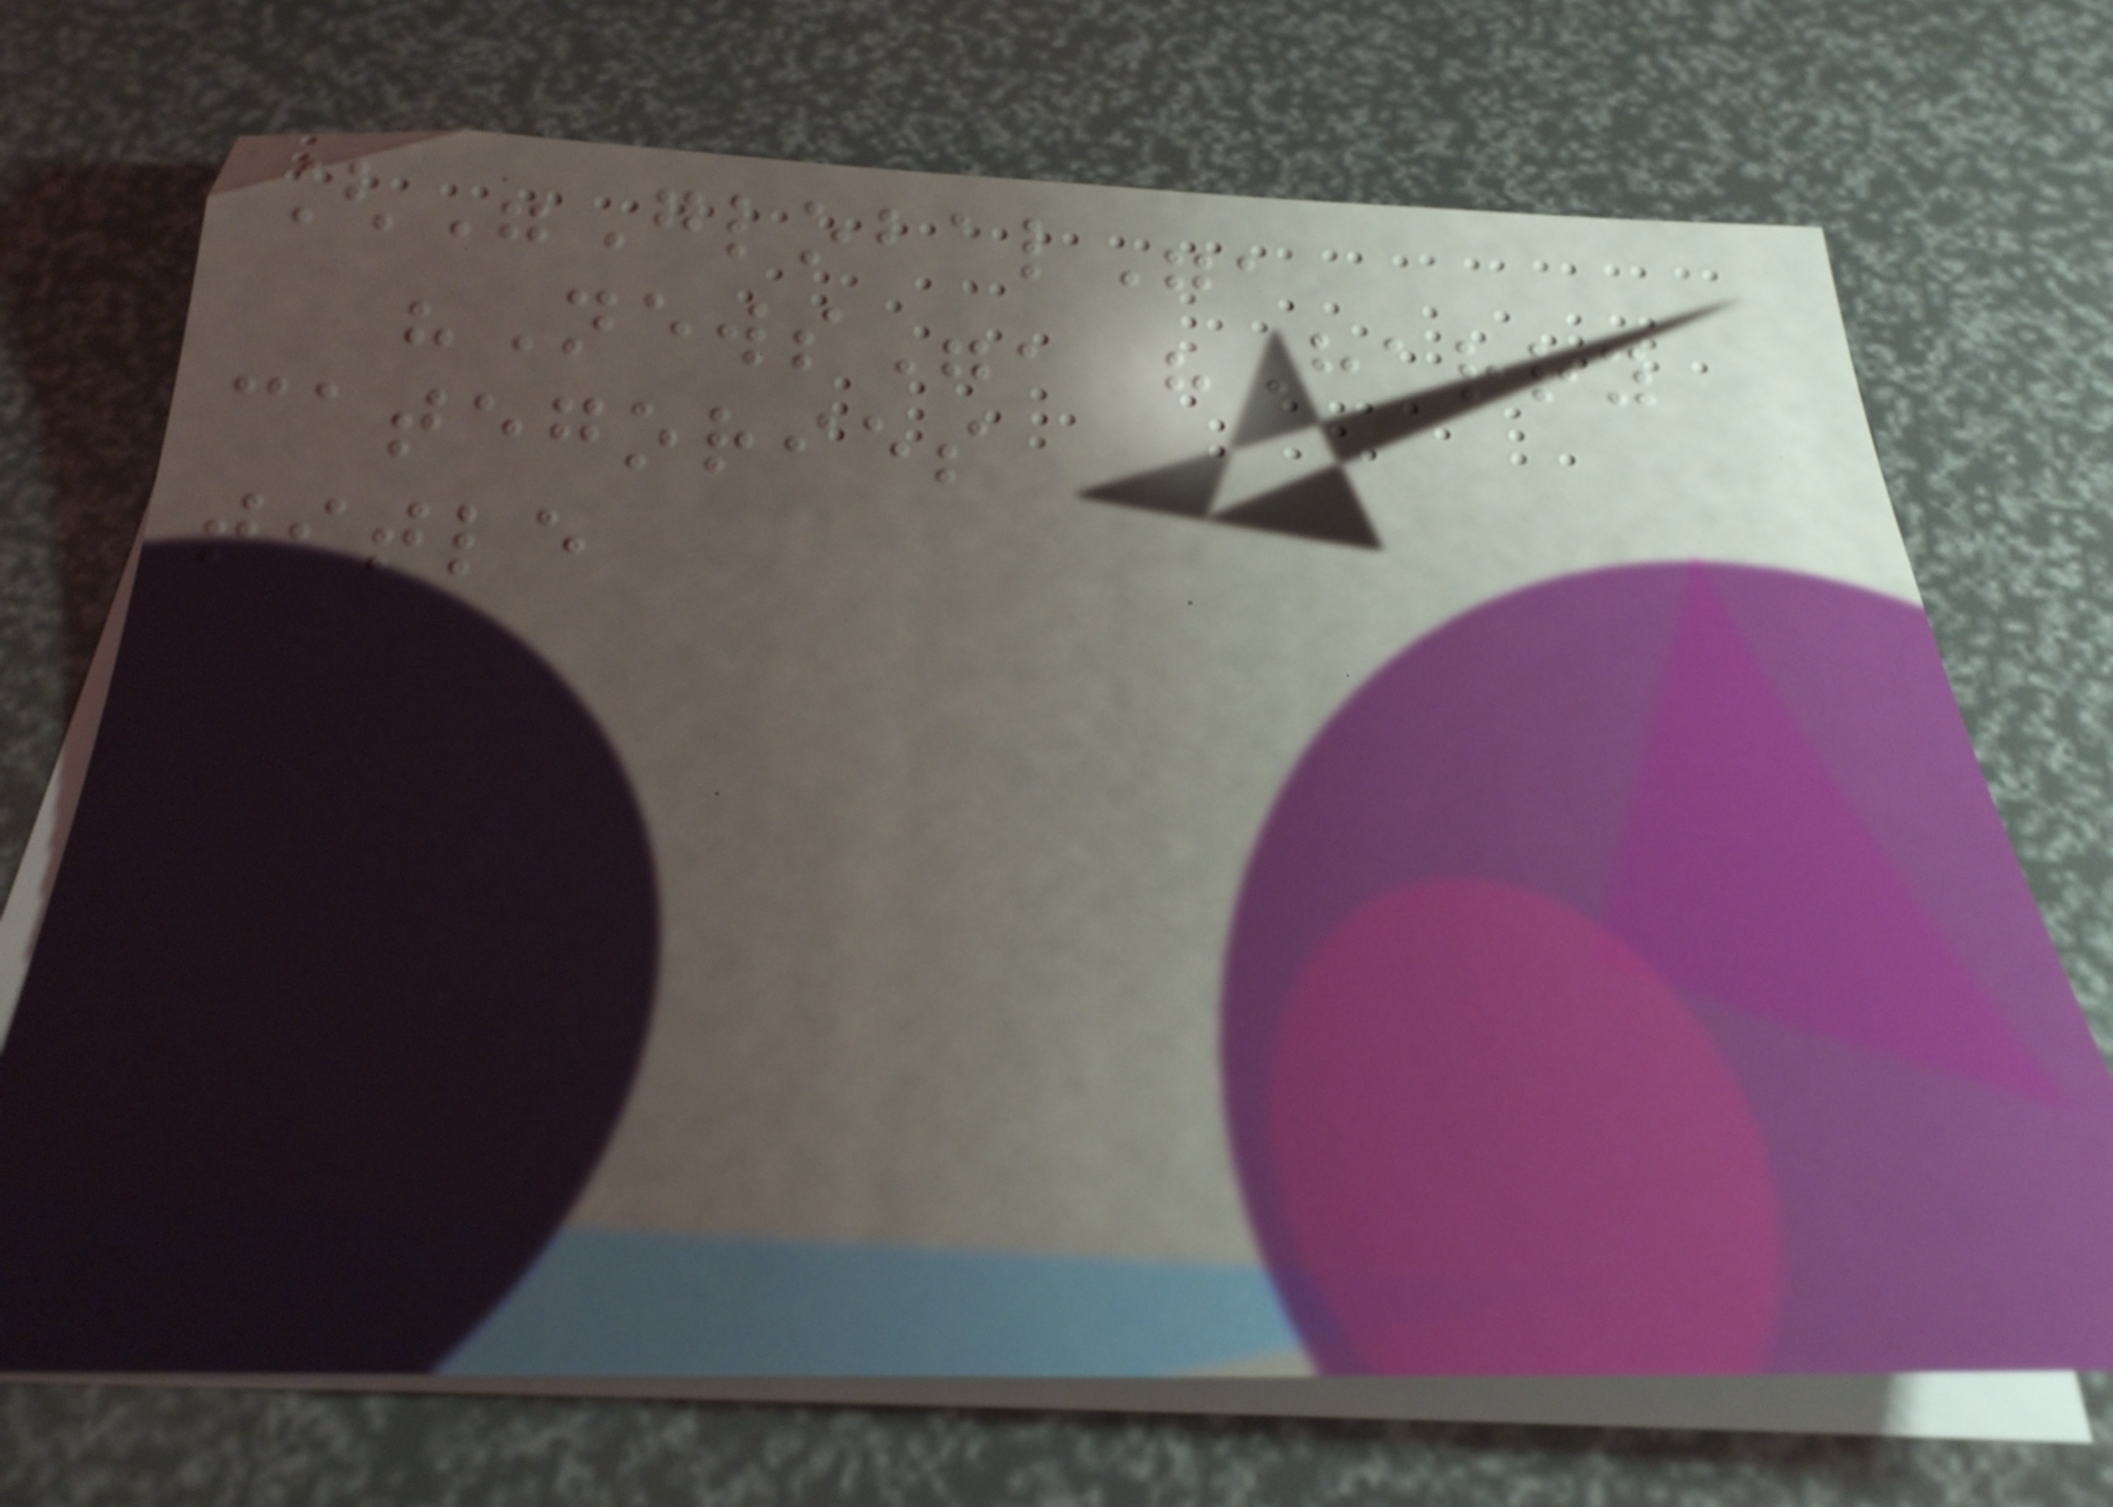["Global",
"News", "Harry
categories
title
